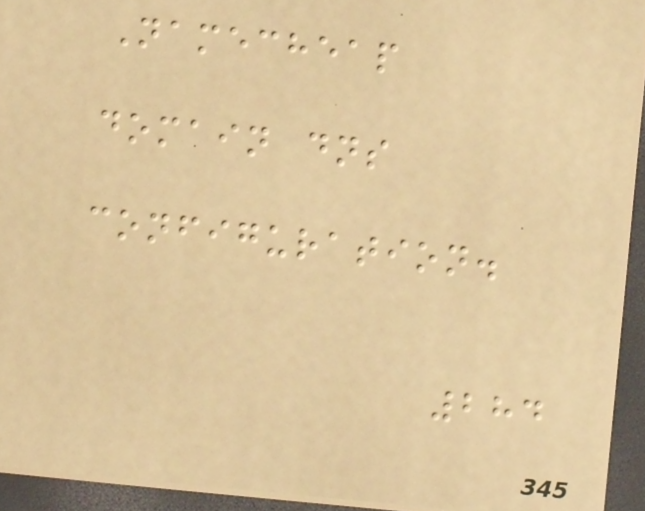Namecheap
domain dns
configuration.
284
